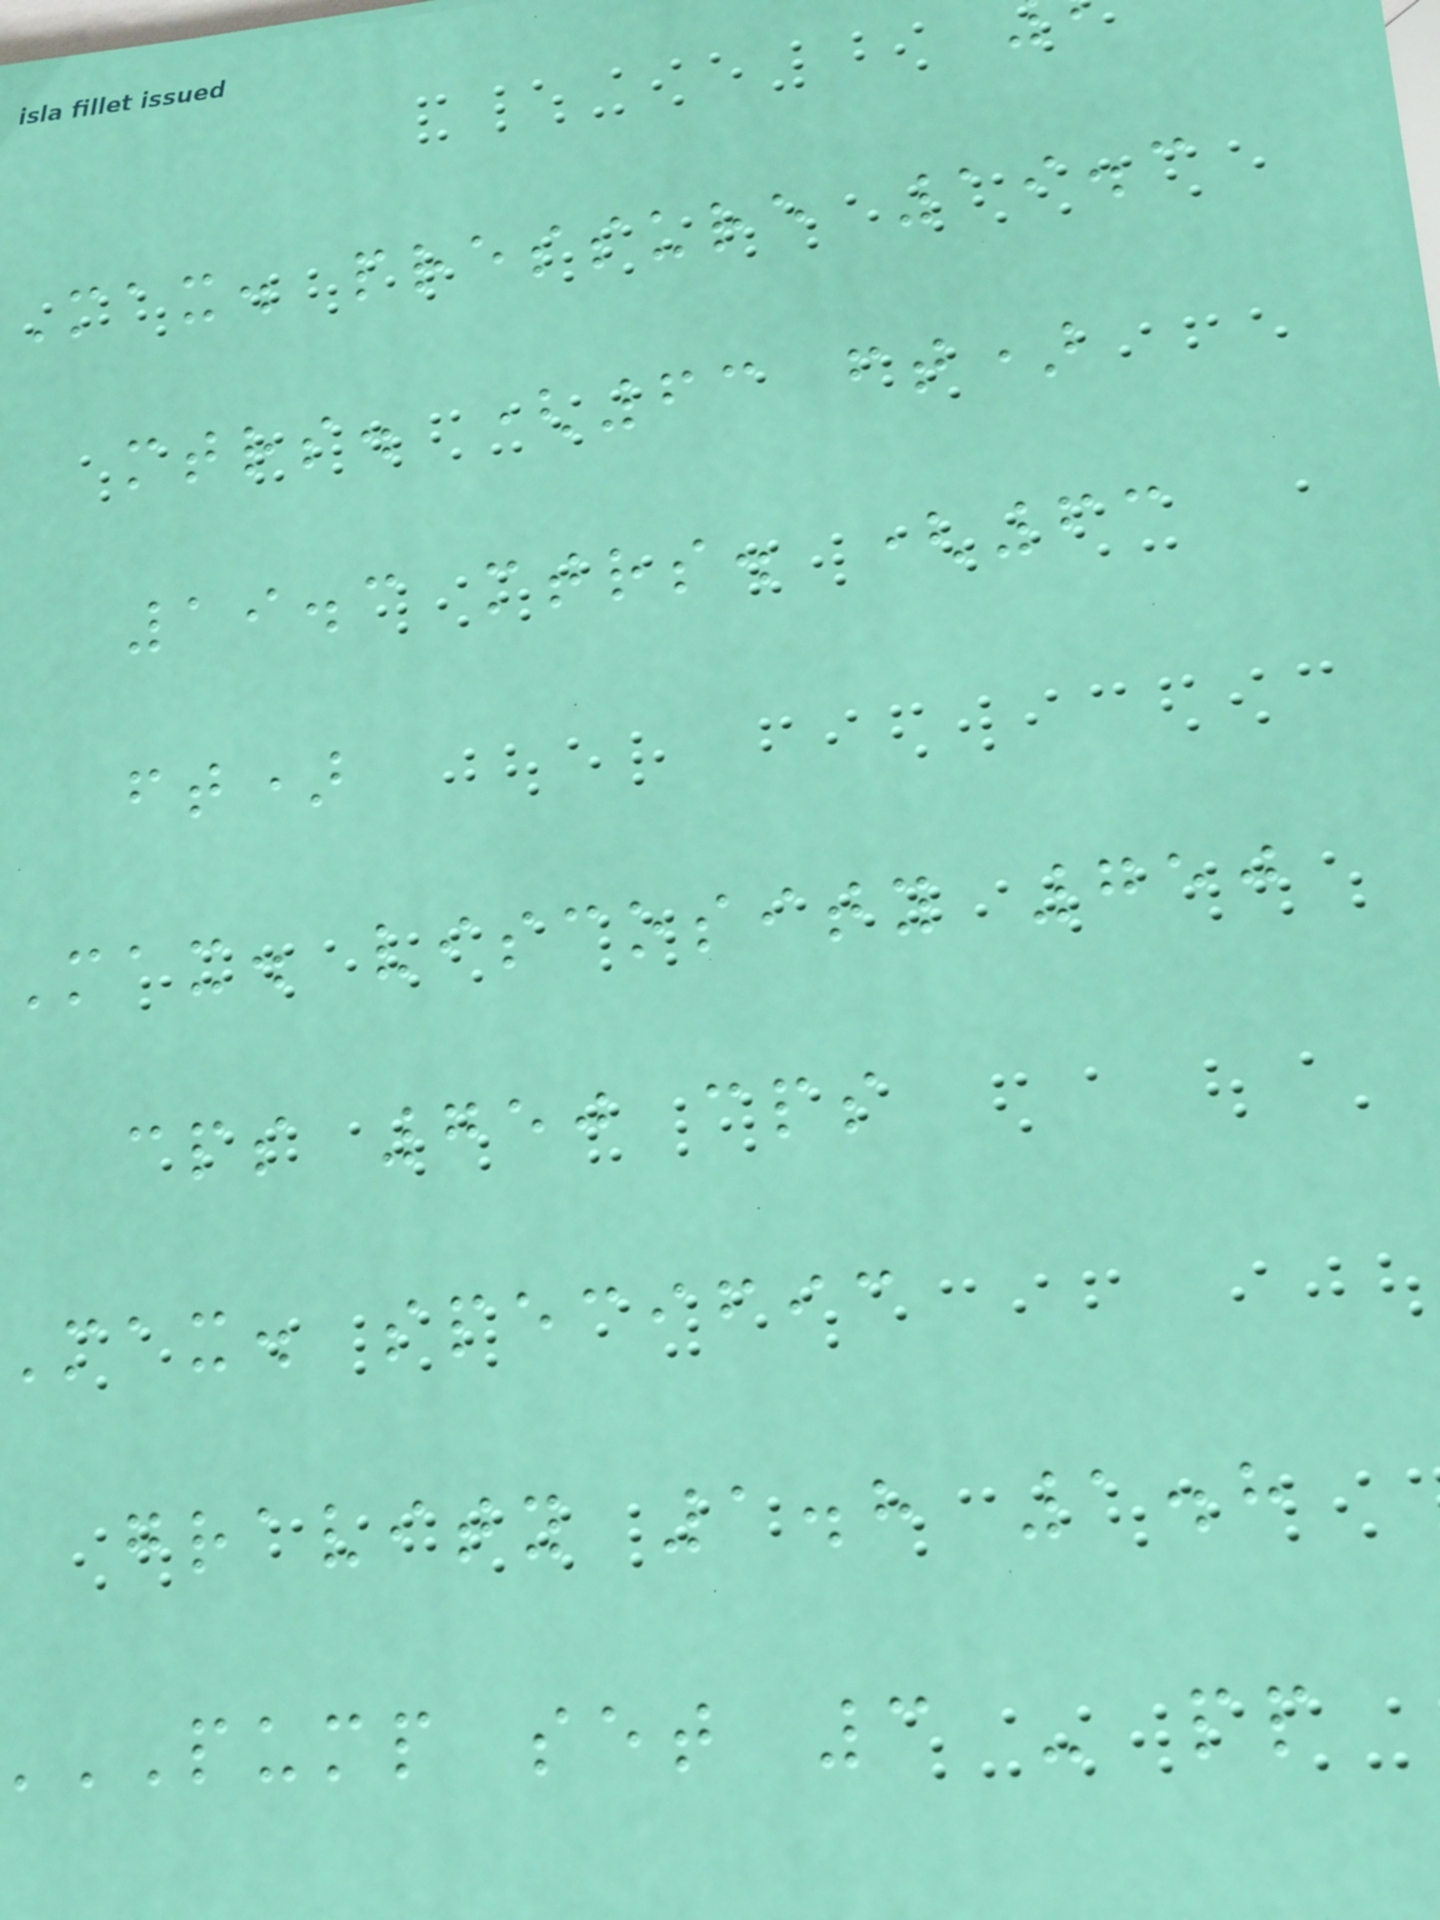Max. pressure 19.3
mtrs. (63 ft)
19.3 mtrs. (63
ft)
Max. viscosity 750
cps 750 cps
max. specific
gravity 1.8 1.8
PUMP set 3 - pp
